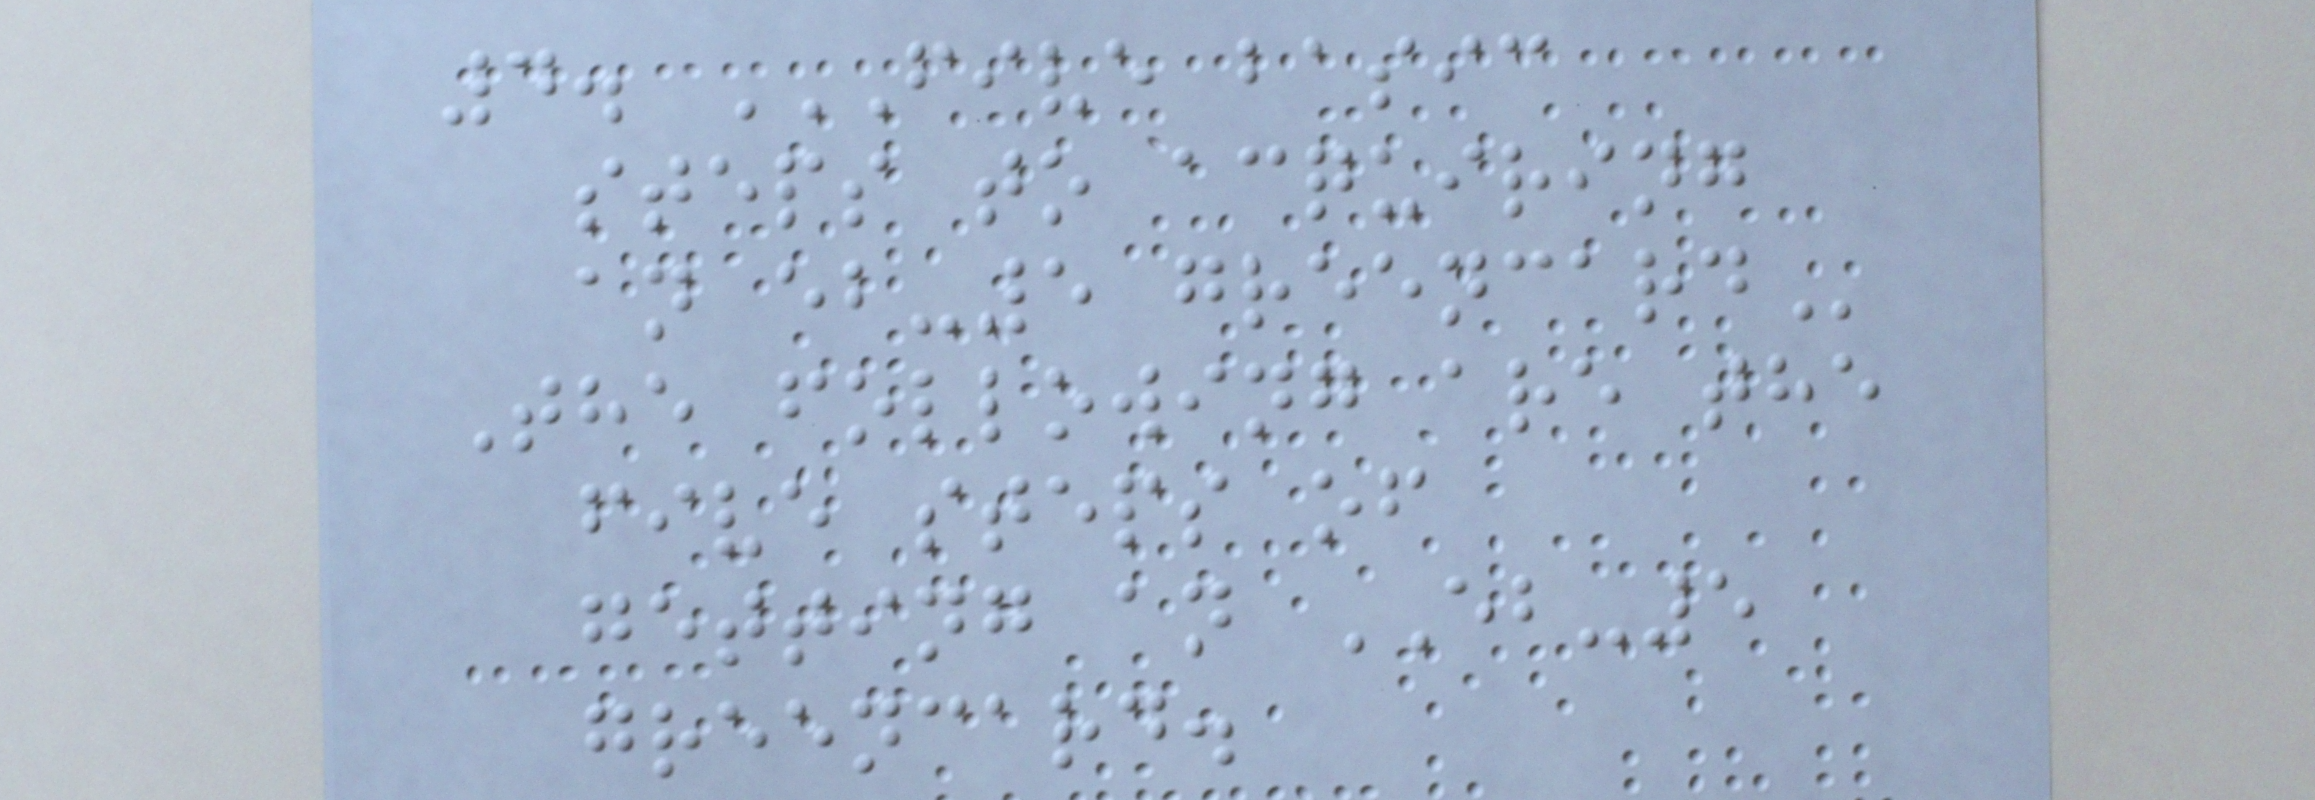4. FIVE BASIC
STEPS TO ACQUIRING
AN EB-5 GREENCARD
The following are the
five steps of
getting an EB-5
greencard.
